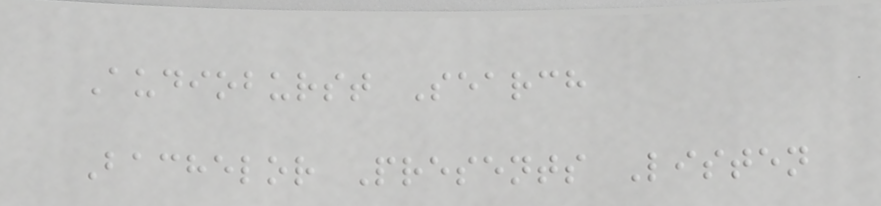Audioburst Search
Bachelor Presents Listen
